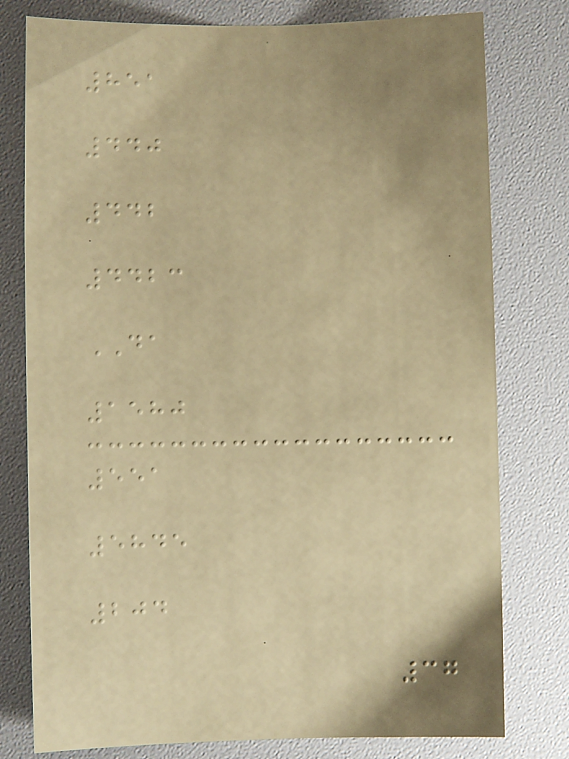851
440
442
4423
DA
1580
551
5845
204
37
